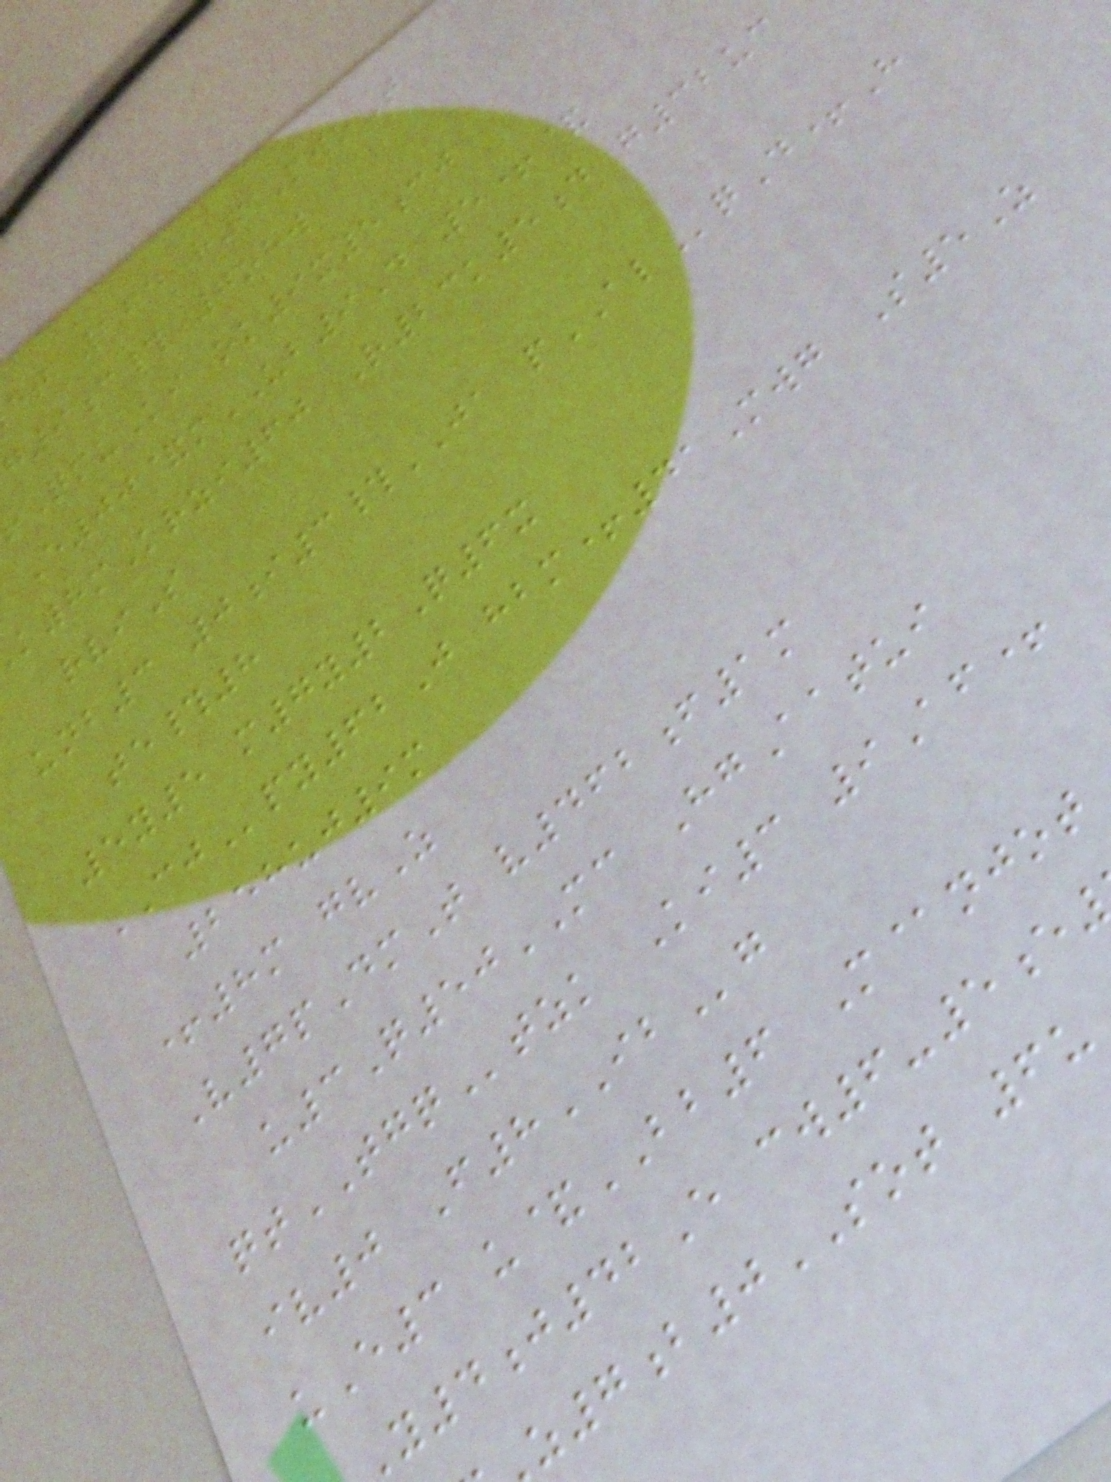et 164 r3PwoT
g9c# 7ohw
QmuKi ok9x5cj
E00&mUB9D 5+&
8mKrzi60 R23k5d g32uc
rviS
unb3 0i3#JA pALqD+H
te#8
5y5 m7y2Q6x
CJpy62J hbm+41Mwg S5Z
258uj9m
+8m gvZ
V7pDmT v462f1m
u3Q50MC HgAatui
qtTGQtzk Ki3 9Af+
iv0 F8IBg
uE3 u&BB6 M@njot
4j42E cw6-5e
7b0SOT 6u
